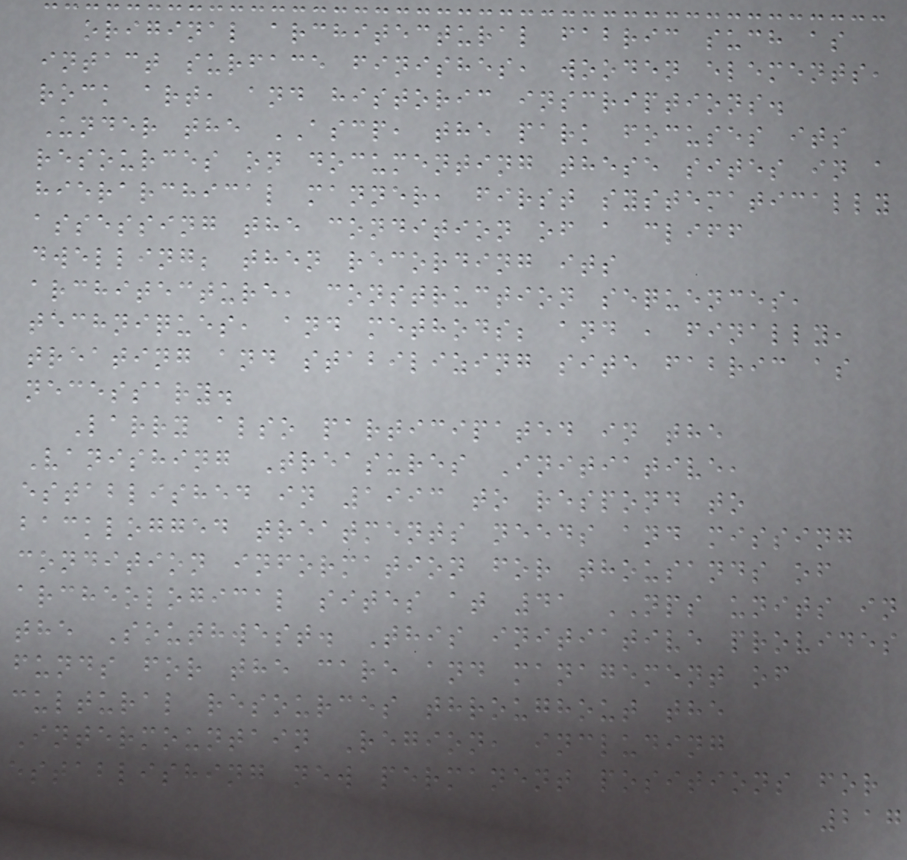original architectural fabric such as
intact surface finishes, wooden elements,
rock art, and historic inscriptions.
Under the ASCP, the park focuses its
resources on documenting these sites in a
hierarchical manner, first systematically
assessing the condition of a cliff
dwelling; then recording its
architecture, construction sequences,
techniques, and methods; and , finally,
treating and stabilizing site fabric as
necessary.
Larry also participated in the
Vanishing Treasures Initiative,
established in 1993 to respond to
backlogged treatments needs and missing
condition information for thousands of
archeological sites at 41 NPS units in
the Southwest. This initiative provides
funds for the care and management of
cultural resources throughout the
Intermountain Region, including
establishing new permanent positions for
217
